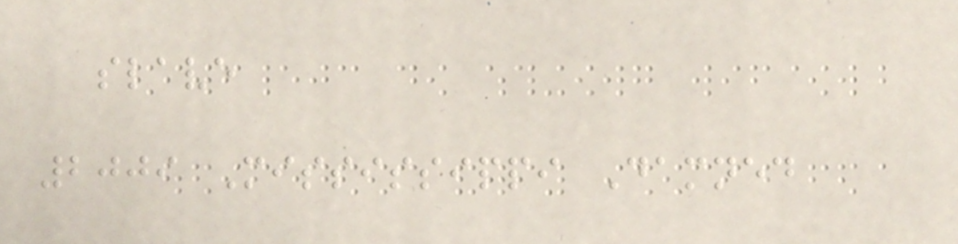slave
2009 Mississippi Damned
